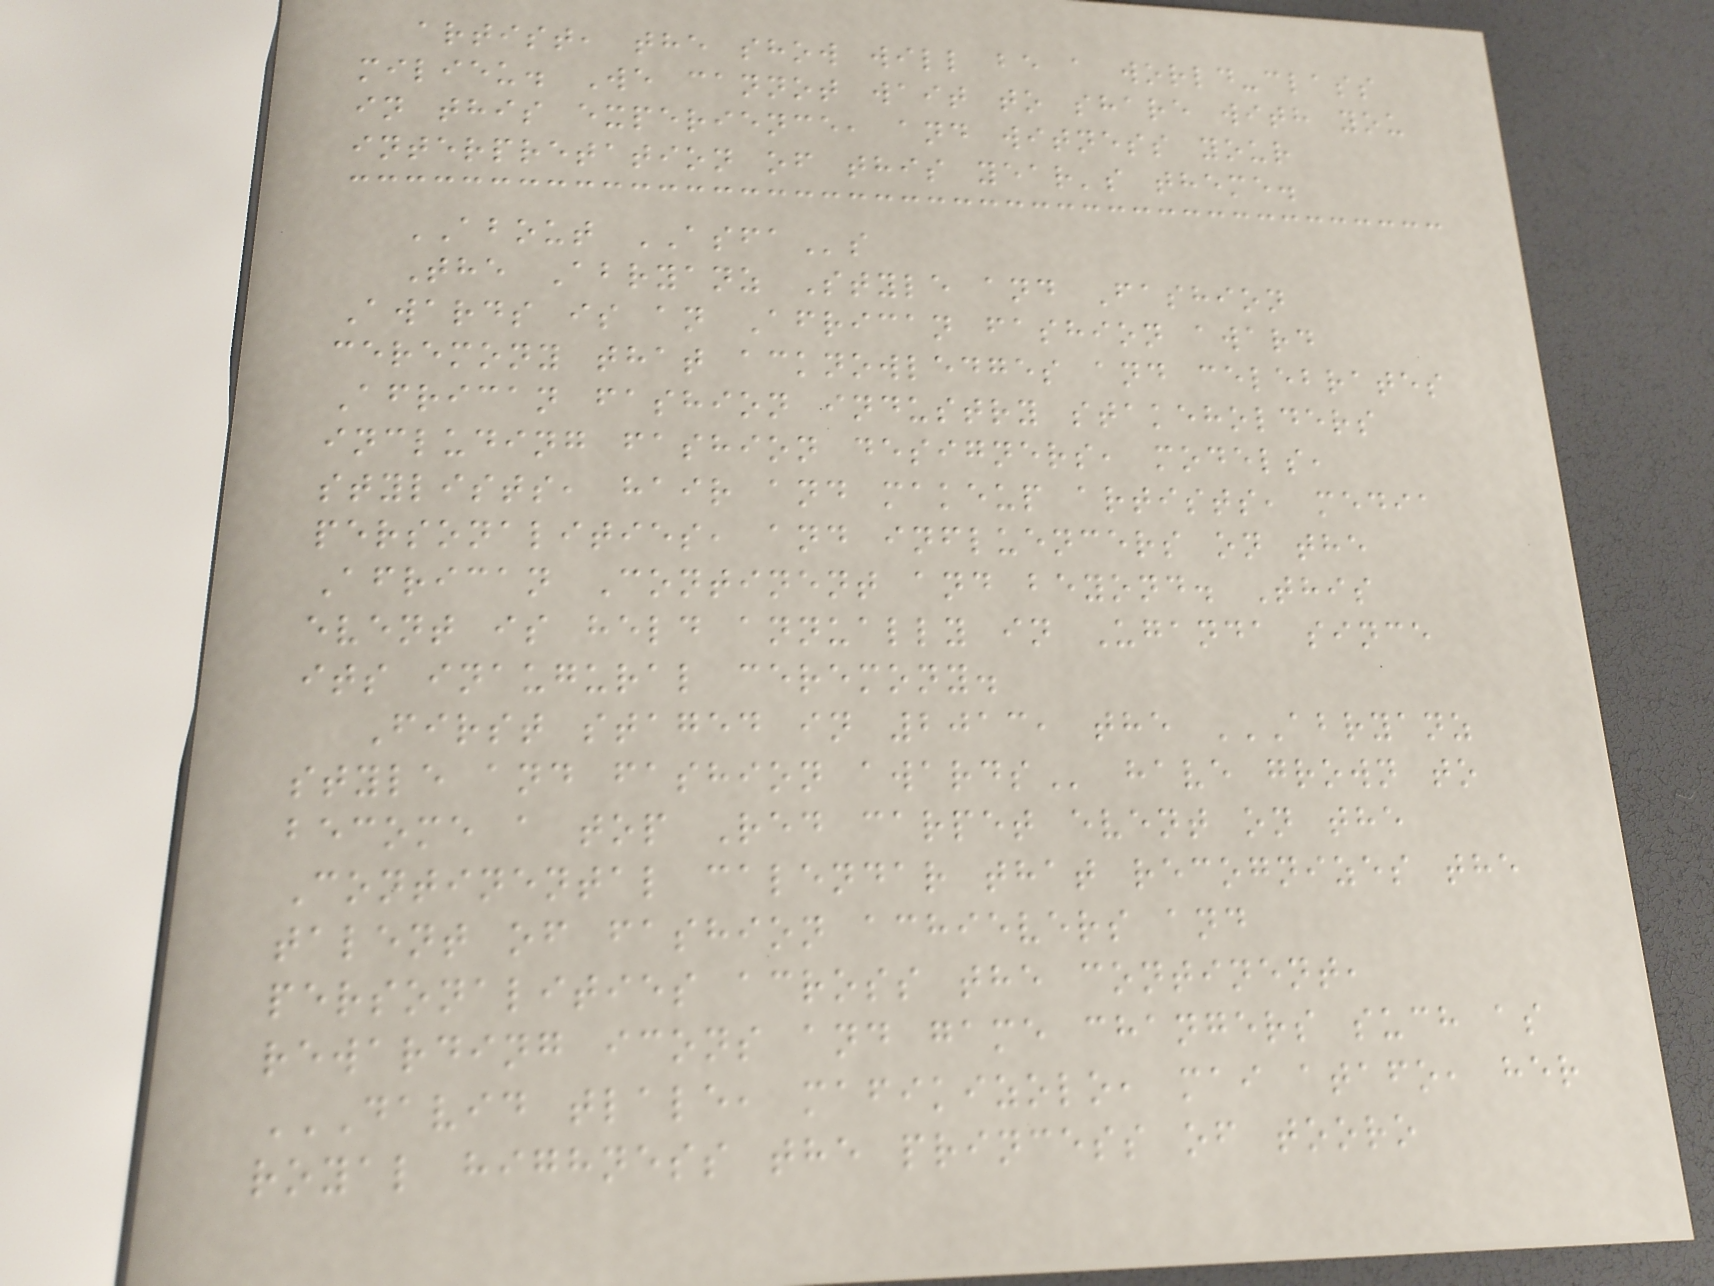artist, the show will be a world-class
milieu. We cannot wait to share with you
in this experience, and witness your
interpretation of this year's theme.
ABOUT ASFAs
The Abryanz Style and Fashion
Awards is an African fashion award
ceremony that acknowledges and celebrates
African fashion industry stakeholders
including fashion designers, models,
stylists, hair and makeup artists, media
personalities, and influencers on the
African Continent and beyond. This
event is held annually in Uganda since
its inaugural ceremony.
First staged in 2013, the ABRYANZ
STYLE AND FASHION AWARDS have grown to
become a top Red carpet event on the
Continental calendar that recognizes the
talent of fashion achievers and
personalities across the continent,
rewarding icons and game changers such as
DAVID TLALE, MAFIKIZOLO, MAI ATAFO, HER
ROYAL HIGHNESS THE PRINCESS OF TOORO
